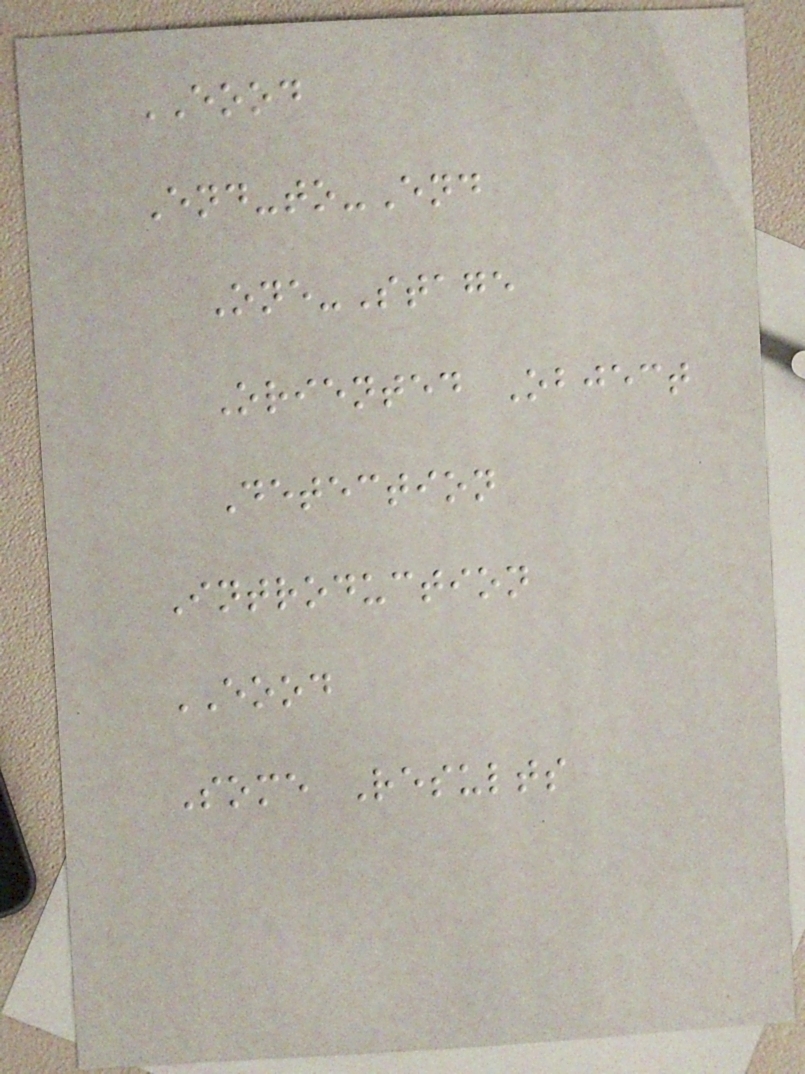EOOD
End-to-End
One-Stage
Oriented Object
Detection
Introduction
EOOD
Some Results
